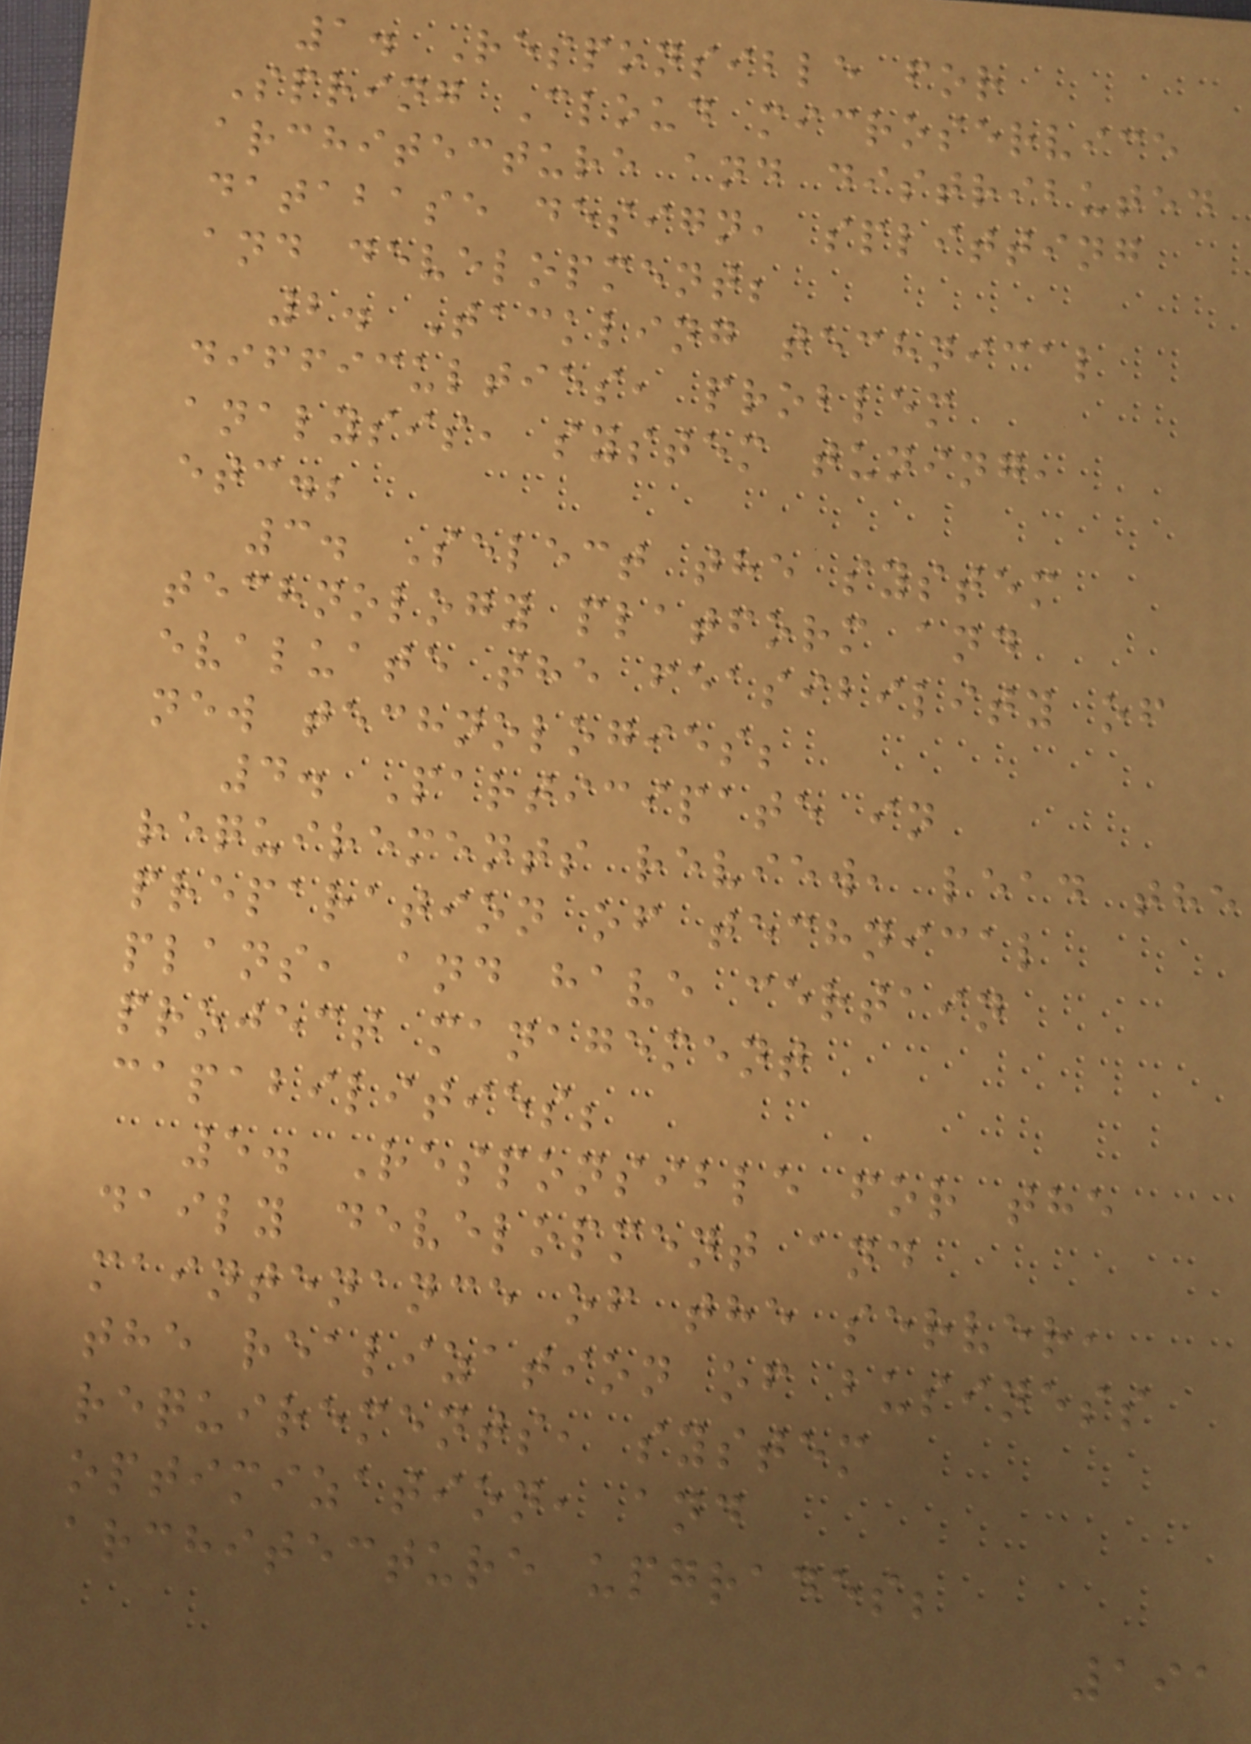1. Responsible for
Spring Cloud microservice
architecture and distributed
database design, splitting
and development;
2. Tackling technical
difficulties, problem
analysis, system tuning,
etc.;
3. Select the system
technology platform and
evaluate the feasibility of
new technologies;
4. Participate in
requirements review, lead the
preparation of technical
plans, and have certain
project management
capabilities;
5. Responsible for the
daily development and
maintenance of the server,
the realization of business
requirements, system
optimization, and
architecture upgrades;
191
